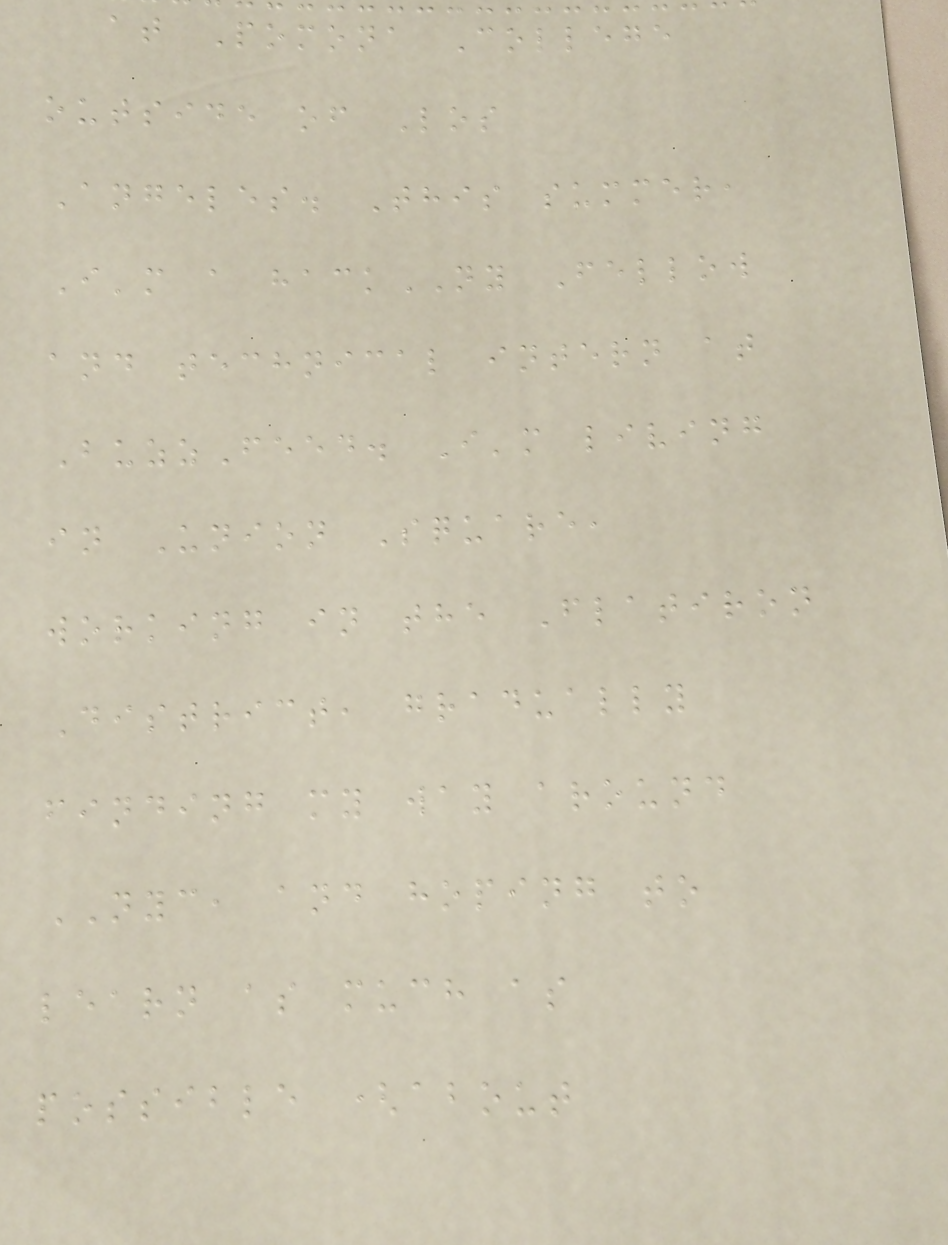at Pomona College
outside of Los
Angeles. This summer,
I'm a hackNY Fellow
and technical intern at
BuzzFeed. I'm living
in Union Square,
working in the Flatiron
District, gradually
finding my way around
NYC, and hoping to
learn as much as
possible (about
